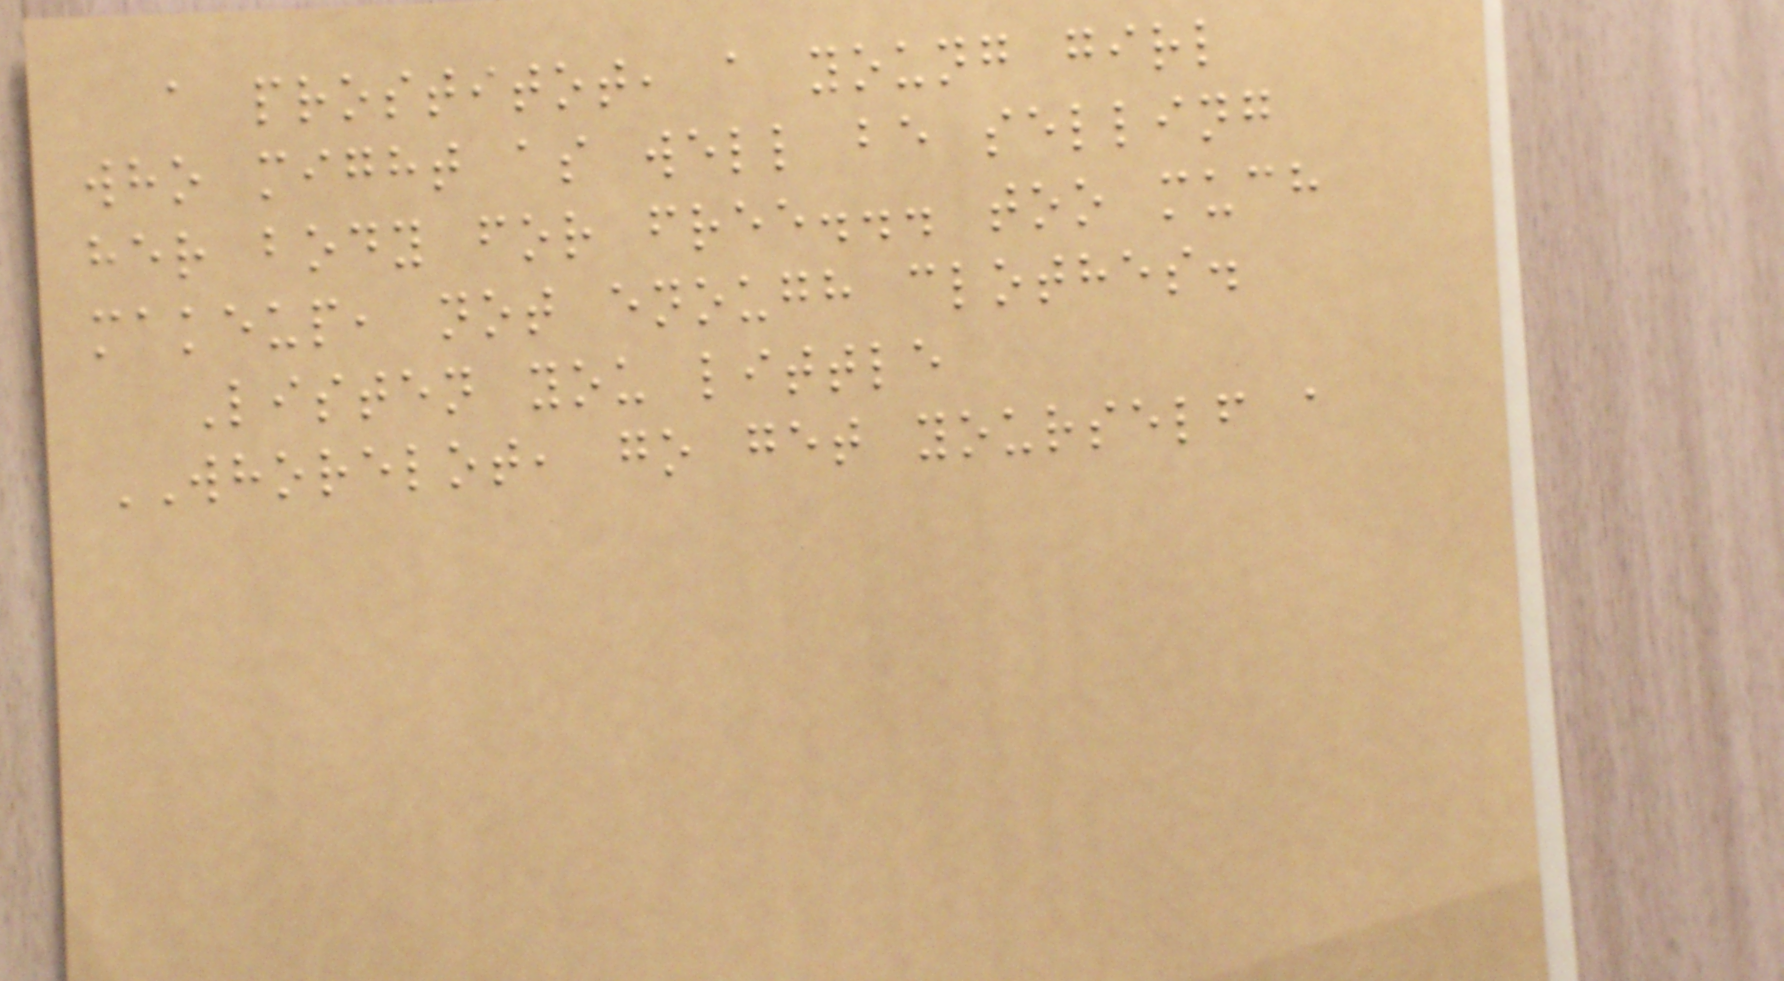a prostitot, a young girl
who might as well be selling
her body for free... too much
makeup, not enough clothes.
Listen you little
WHORELOT, go get yourself a
